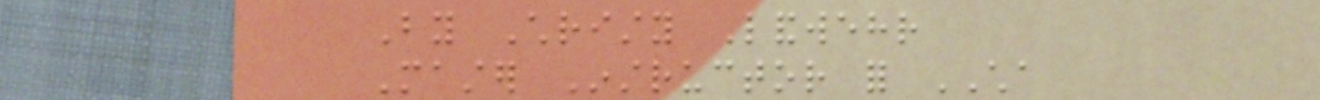By Christy Landwehr
Master Instructor for CHA
